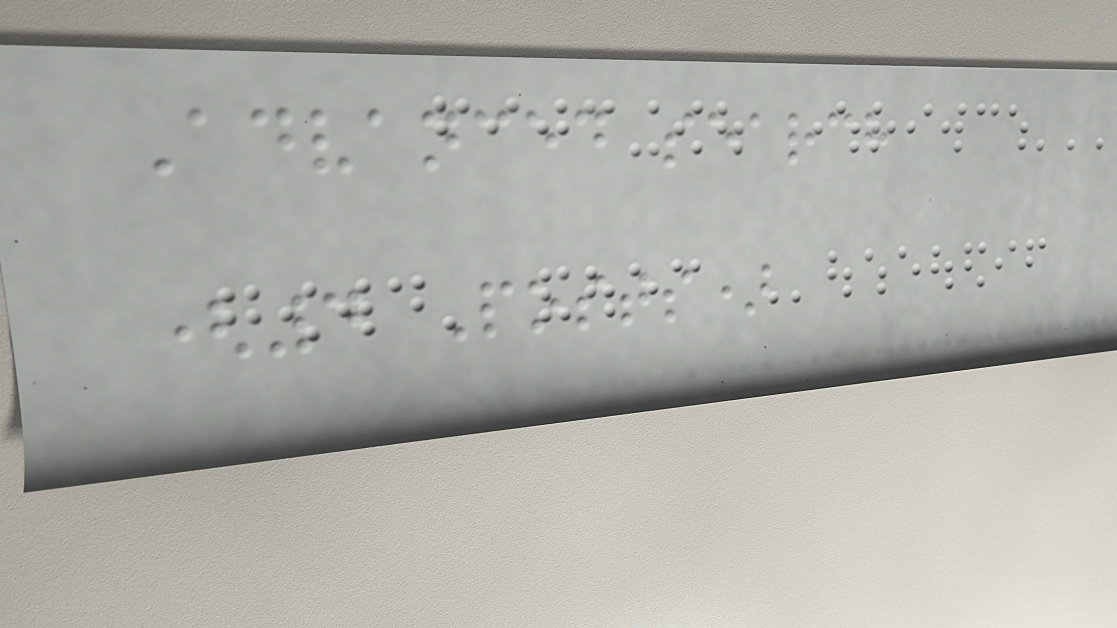Advanced search
(4 Posts)
